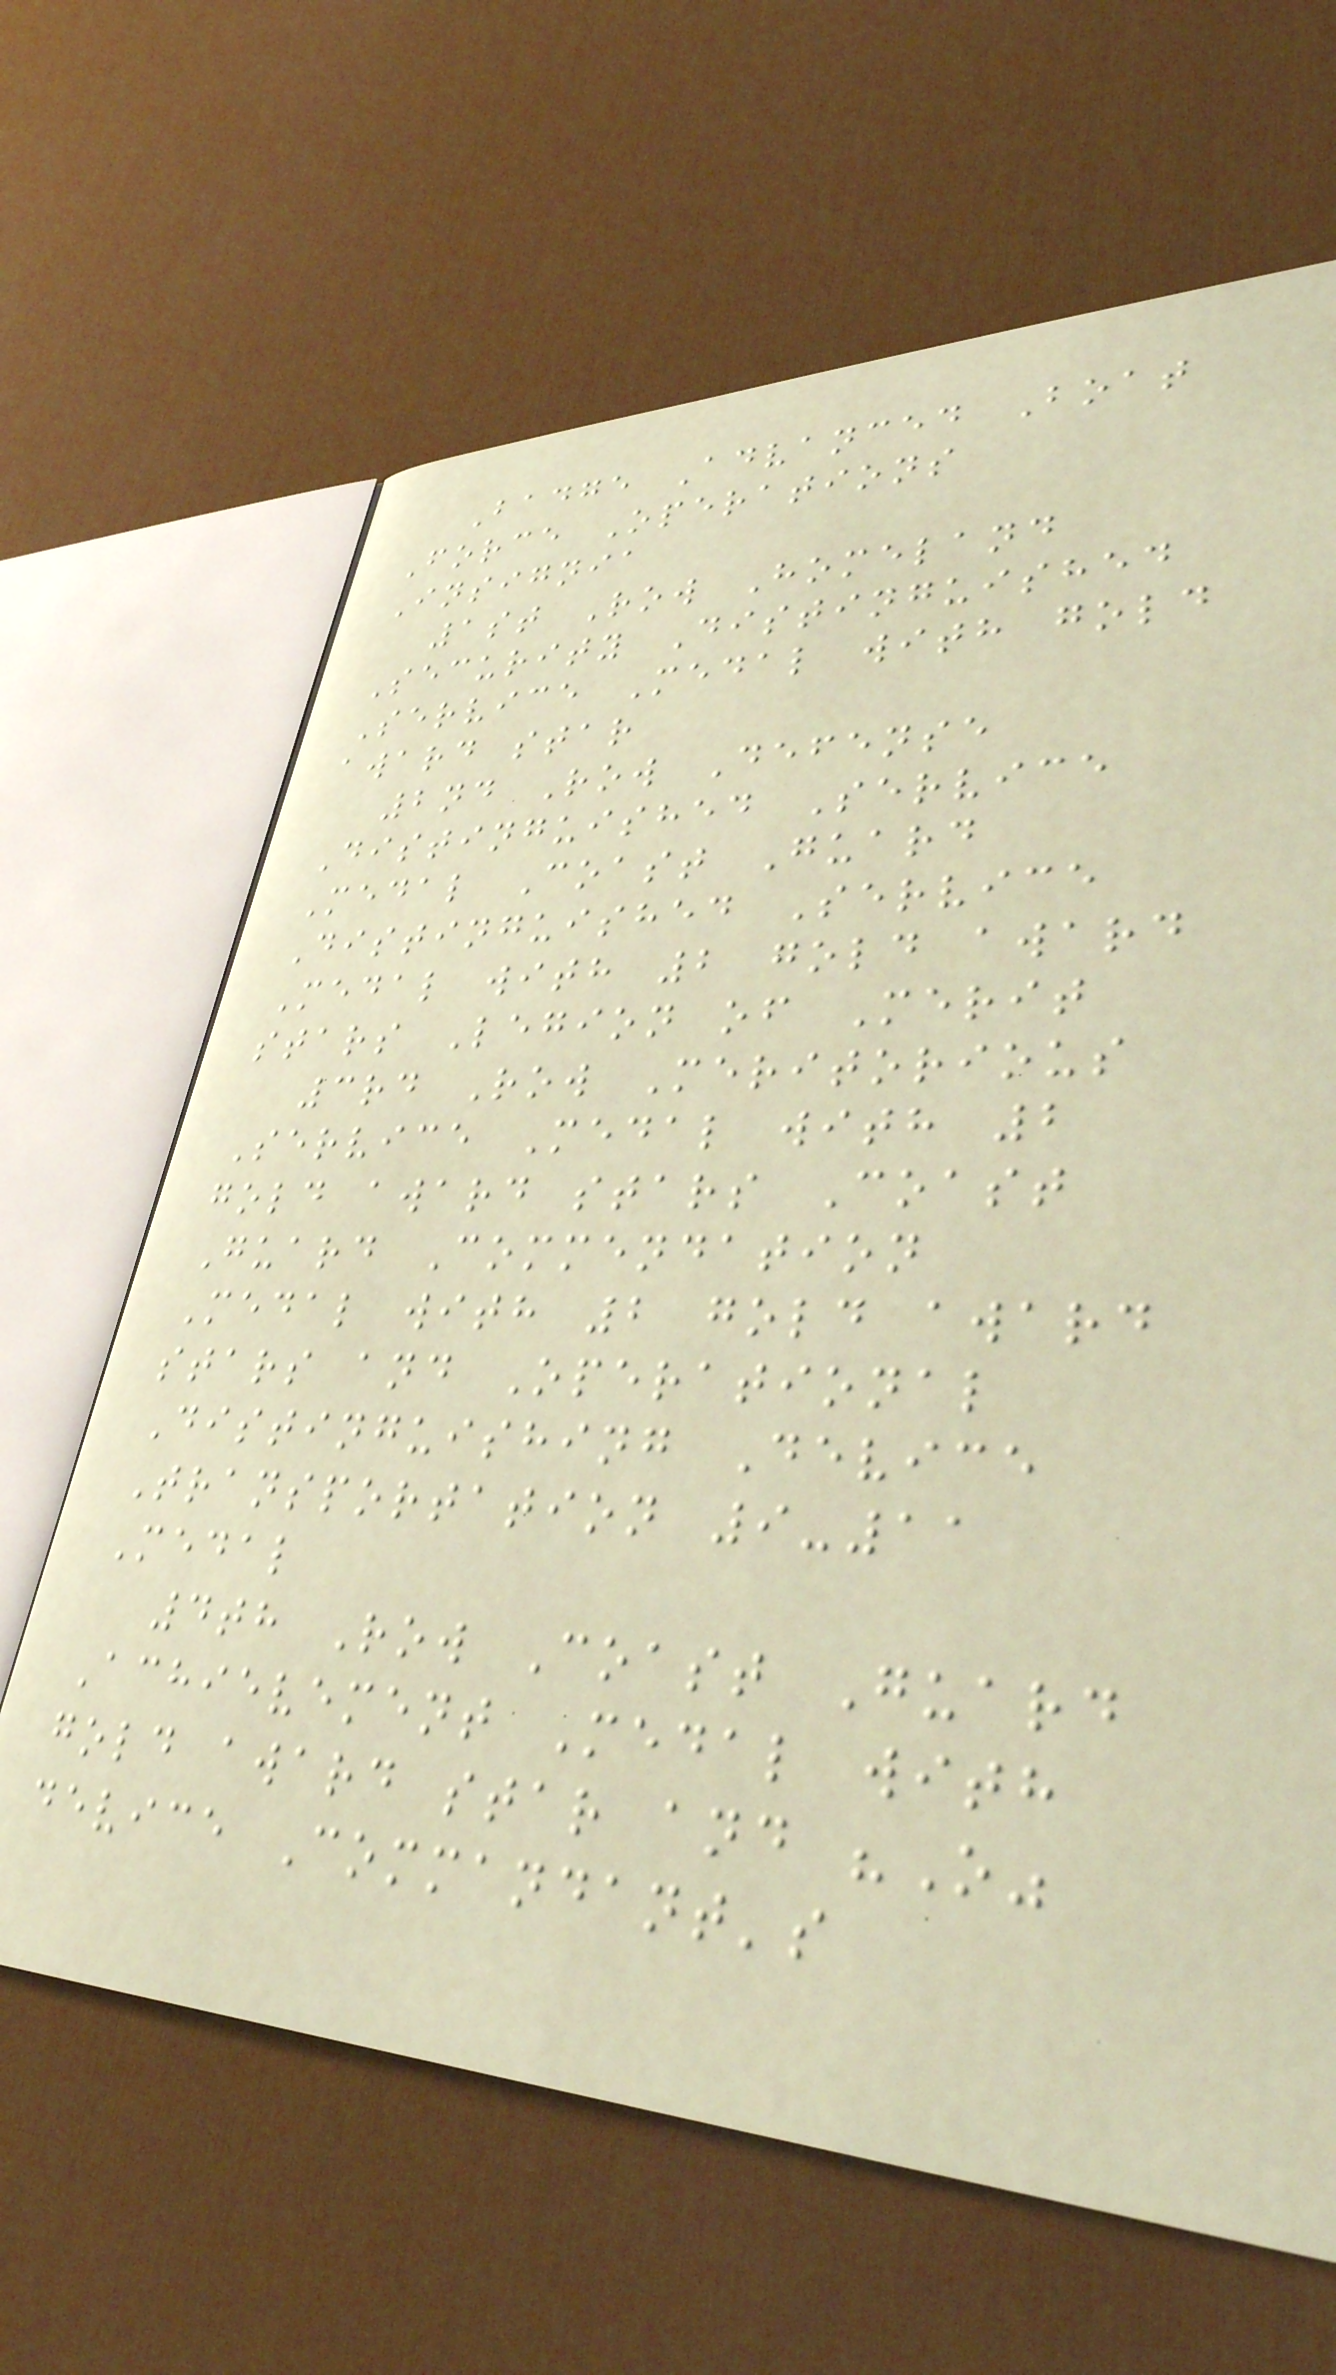Badge Advanced Boat
Force Operations
Insignia
1st Row Homeland
Security Distinguished
Service Medal with gold
award star
2nd Row Defense
Distinguished Service
Medal Coast Guard
Distinguished Service
Medal with 2 gold award
stars Legion of Merit
3rd Row Meritorious
Service Medal with 2
gold award stars Coast
Guard Commendation
Medal with 2 gold award
stars and Operational
Distinguishing Device
Transportation 9-11
Medal
4th Row Coast Guard
Achievement Medal with
gold award star and "O"
device Commandant's
